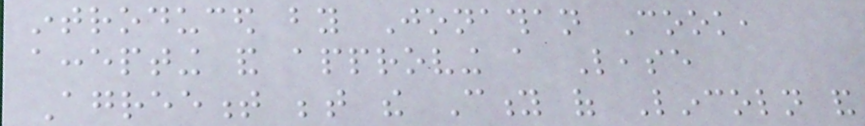introduced by Jonathan Cook,
accepting and approving a Lease
Agreement between the City of Lincoln and
